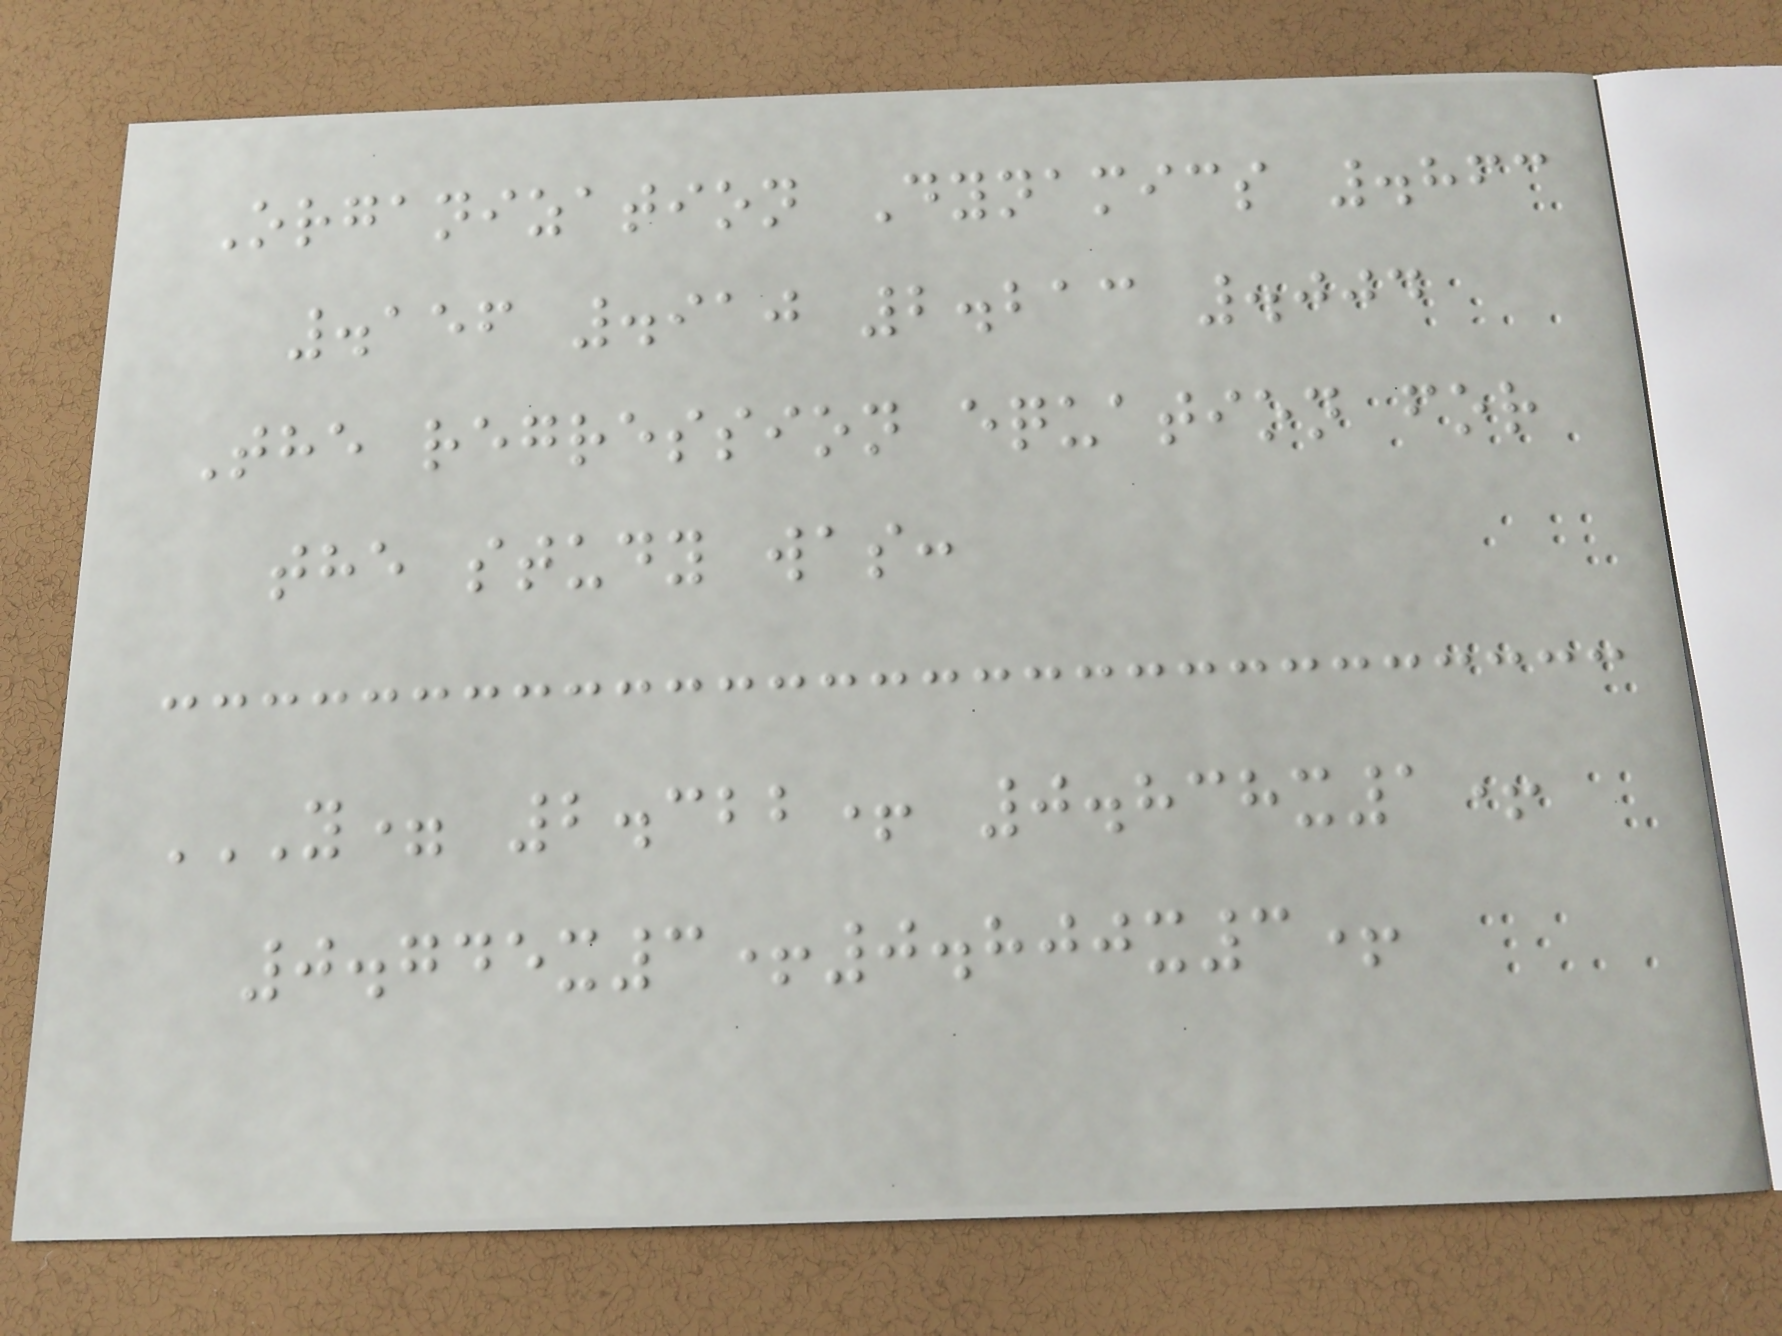Organization Dynamics .863
.156 .910 2.213 .004
The regression equation for
the study was:
Y= 2.322+ 0.838X1+
0.745X3+0.800X3+
